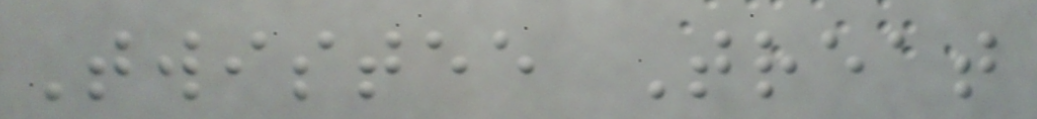Twistee Treat
